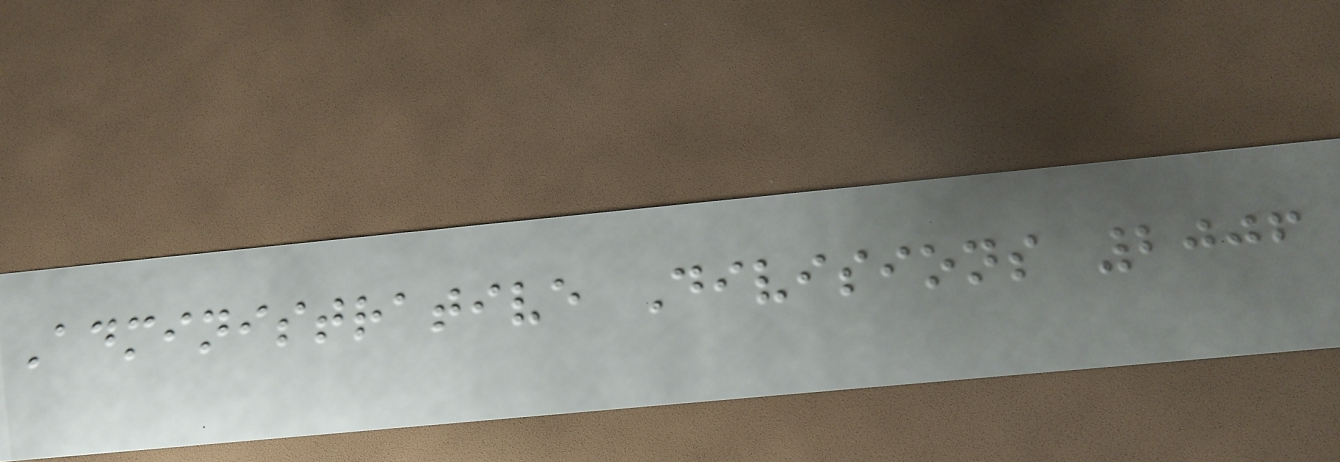Administrative Divisions 2006
